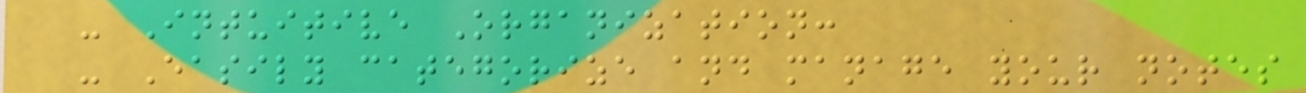- Intuitive Organization:
- Easily categorize and manage your notes
